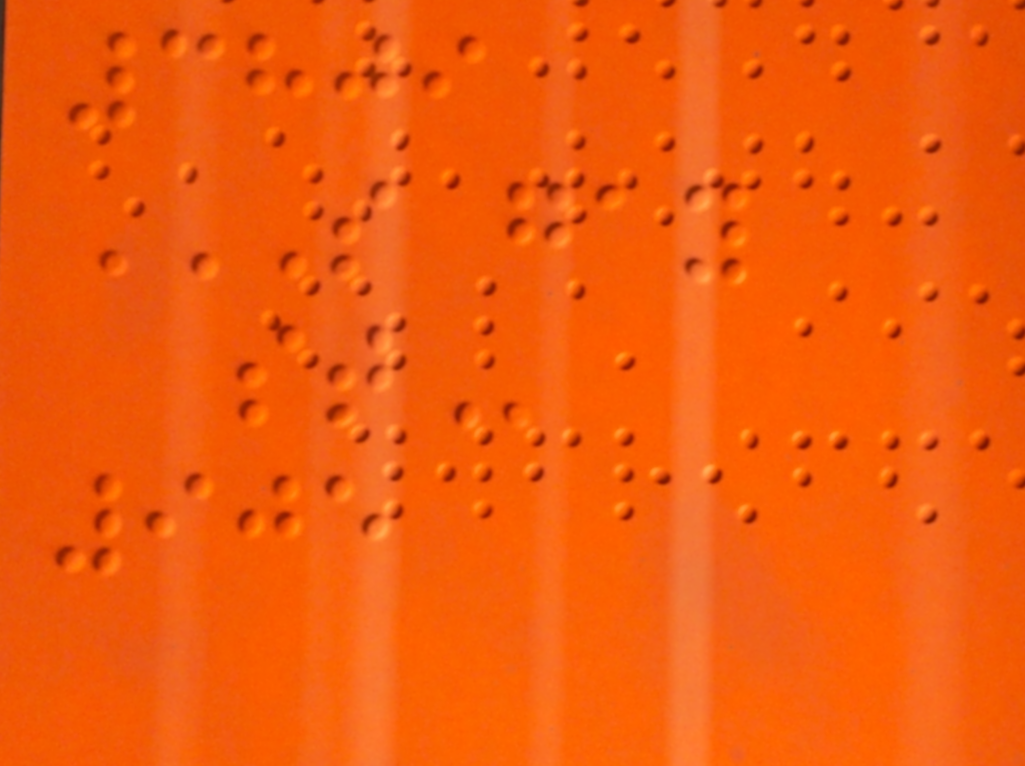3809
S GAY
ST
905
